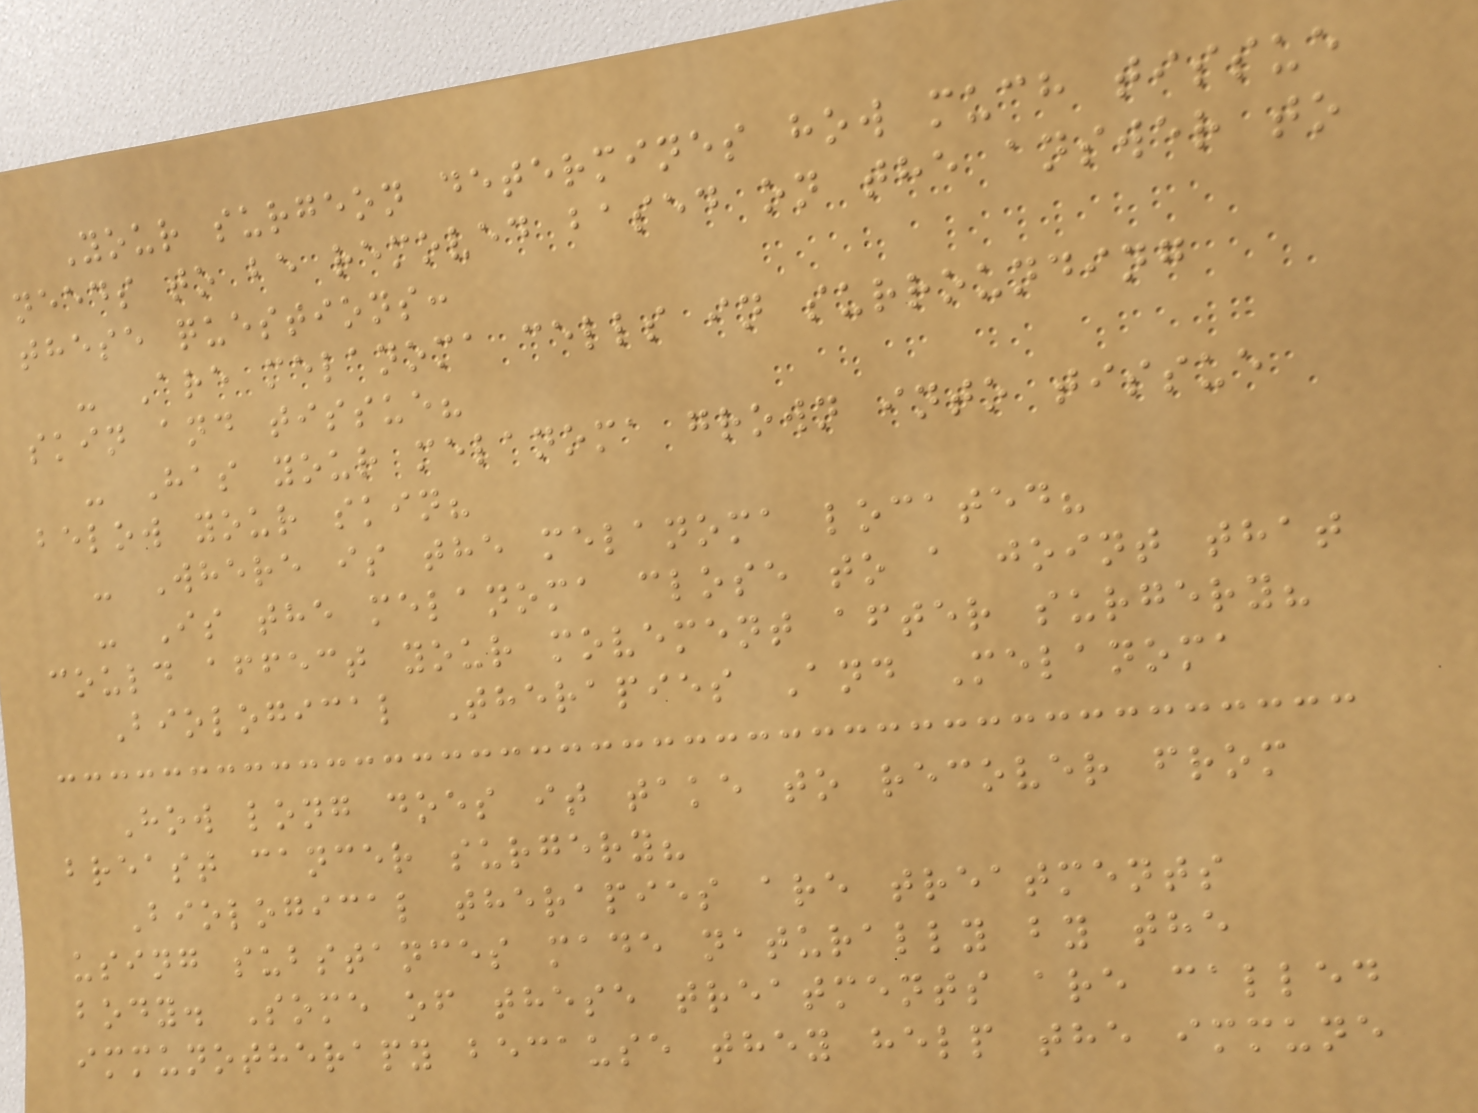Your surgeon determines how much tissue
needs to be removed based on the answer to
these questions:
- Are melanoma cells in surrounding
skin and tissue?
- Has your melanoma grown into tissue
below your skin?
- Where is the melanoma located?
- Is the melanoma close to a joint that
could affect your movement after surgery?
Biological Therapies And Melanoma
How long does it take to recover from
breast cancer surgery?
Biological therapies are treatments
using substances made naturally by the
body. Some of these treatments are called
immunotherapy because they help the immune
